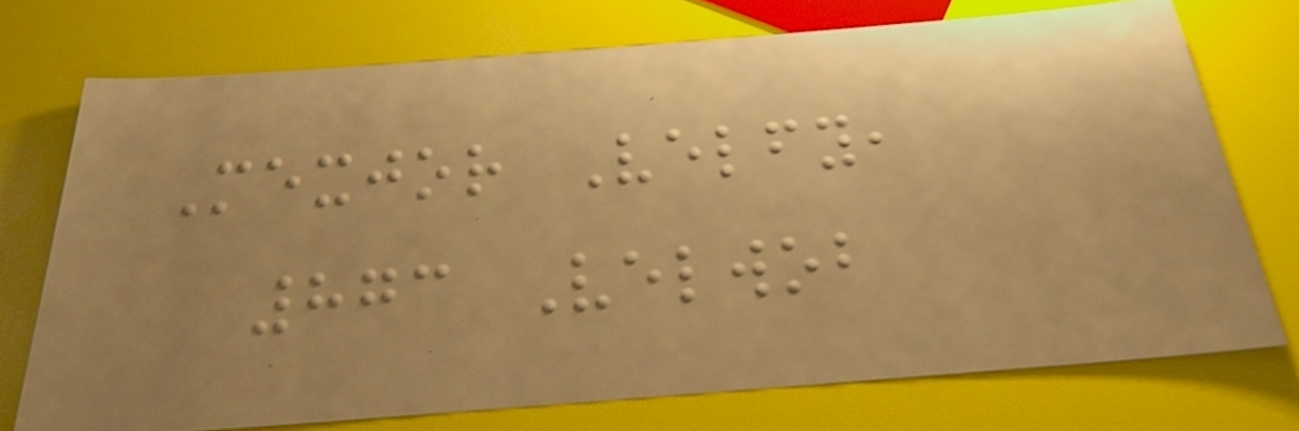Mexjor Velfy,
873 Velwob
